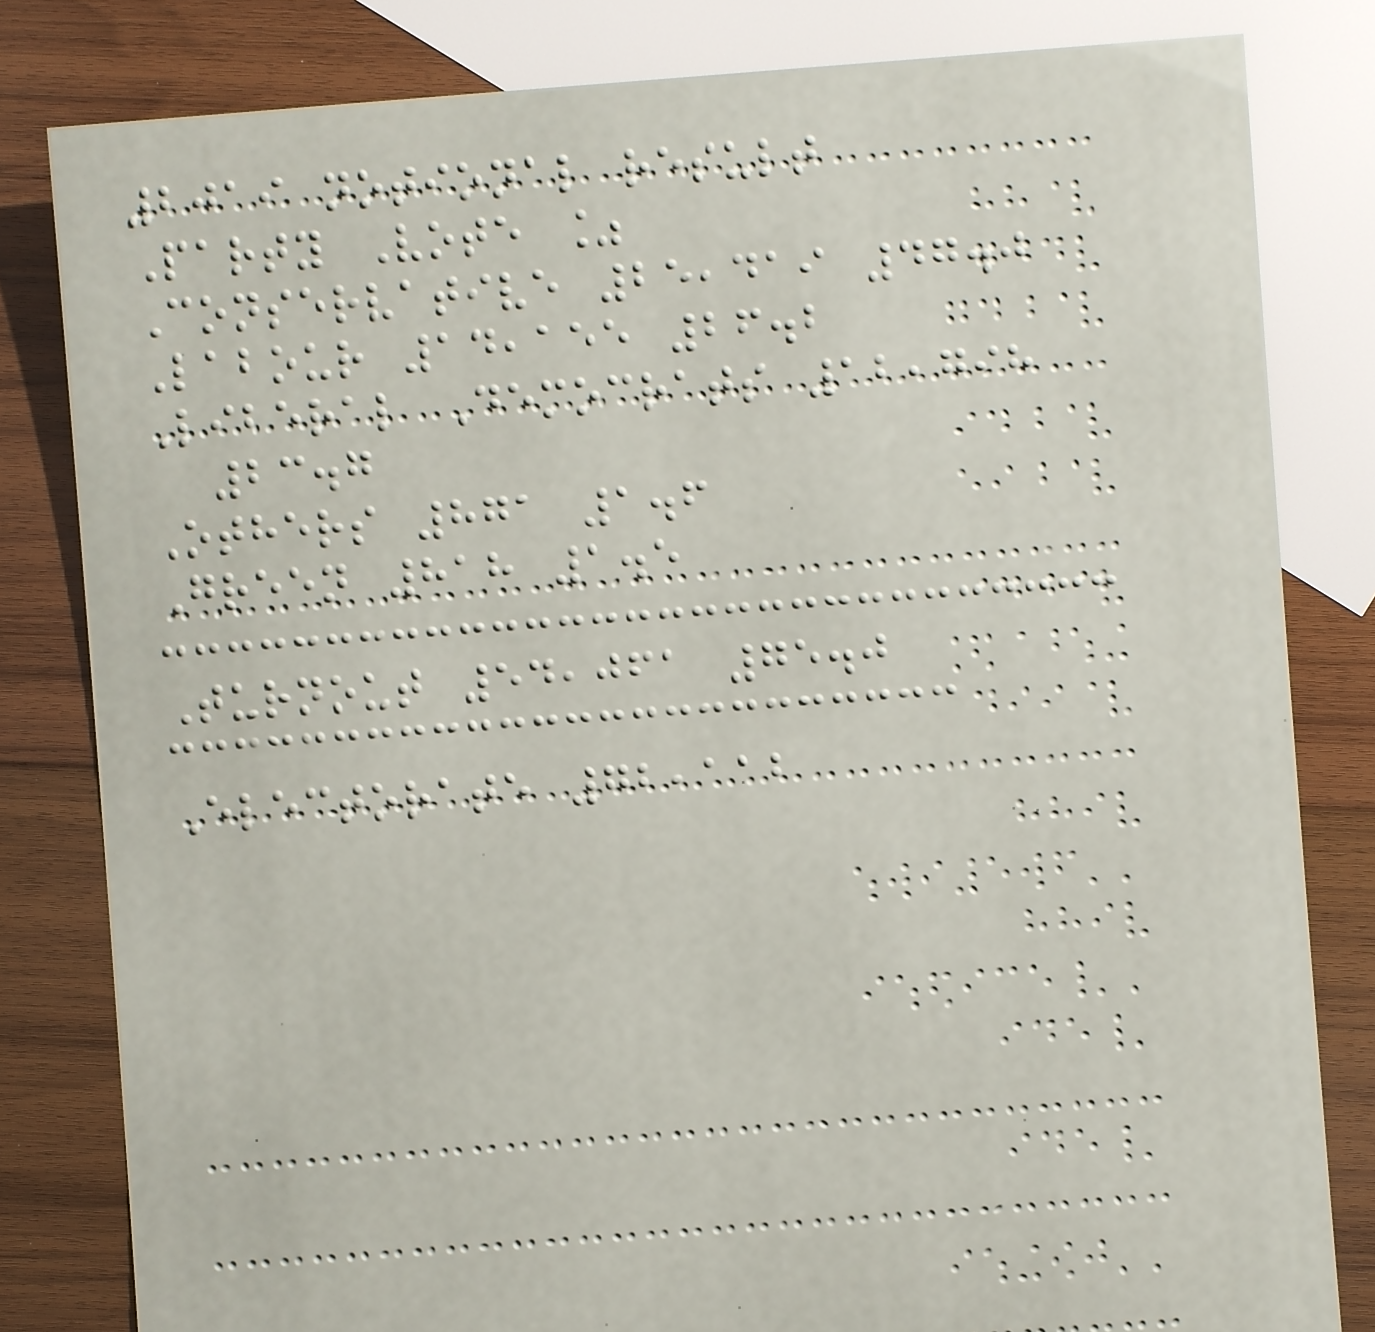2019 notional result
Party Vote %
Conservative 25,419 47.0
Labour 14,155 26.2
Liberal Democrats 12,798
23.7
Others 871 1.6
Green 818 1.5
Turnout 54,061 75.0
Electorate 72,112
